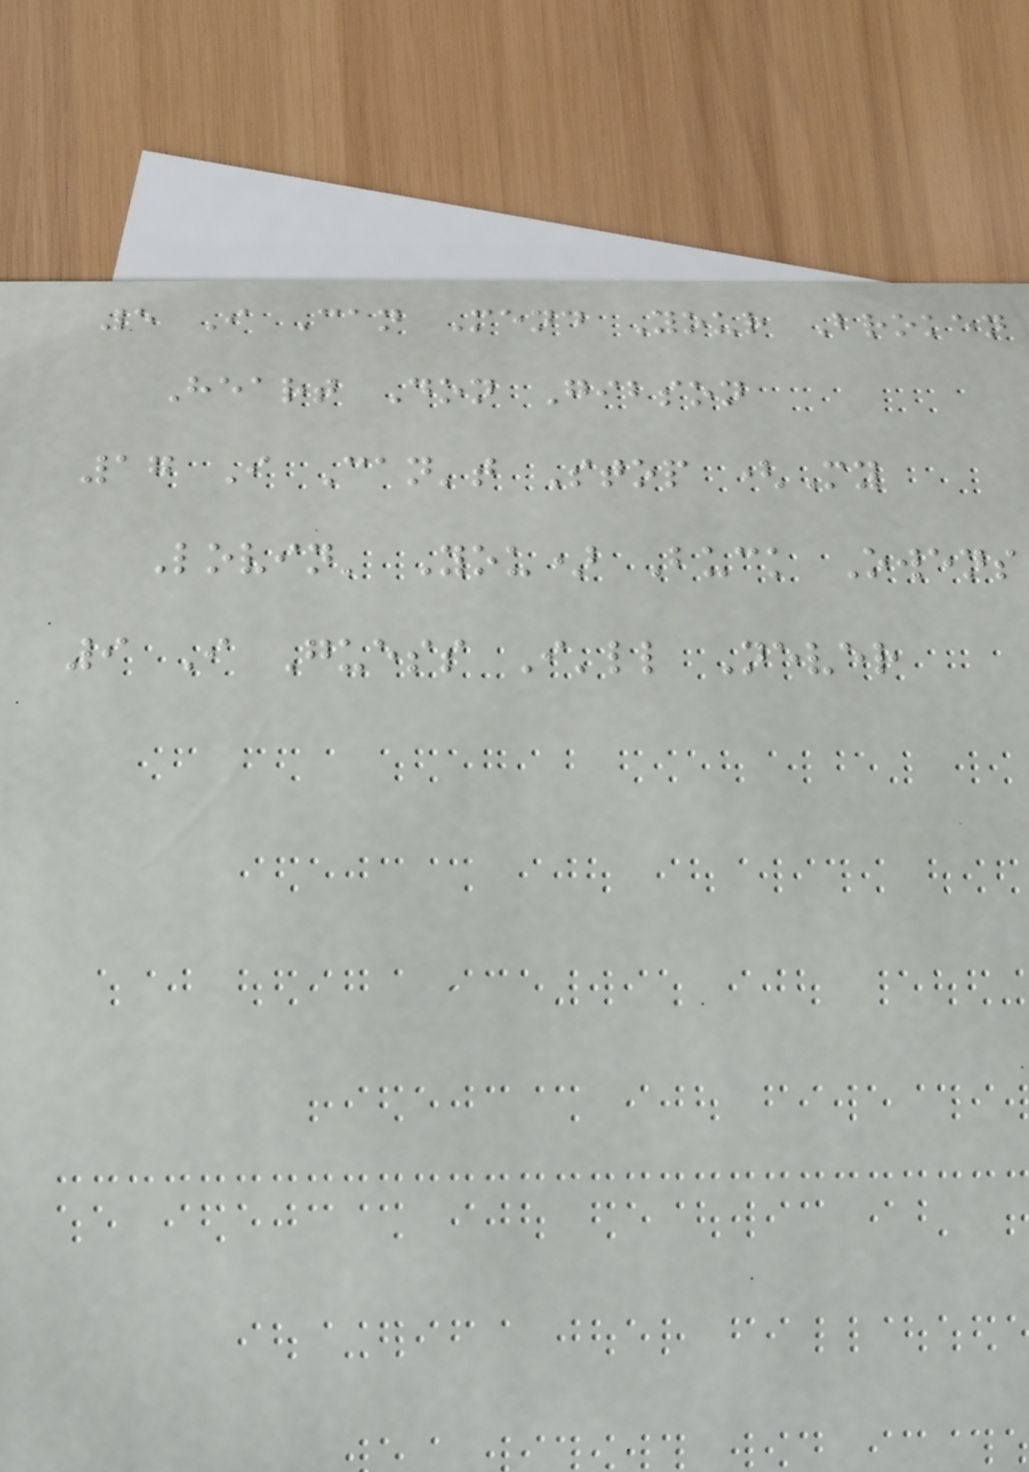5 I Can Mend Your Broken
Heart Don Gibson
17 I Can't Stop (My
Lovin' You) Buck Owens
9 I Guess I'll Never
